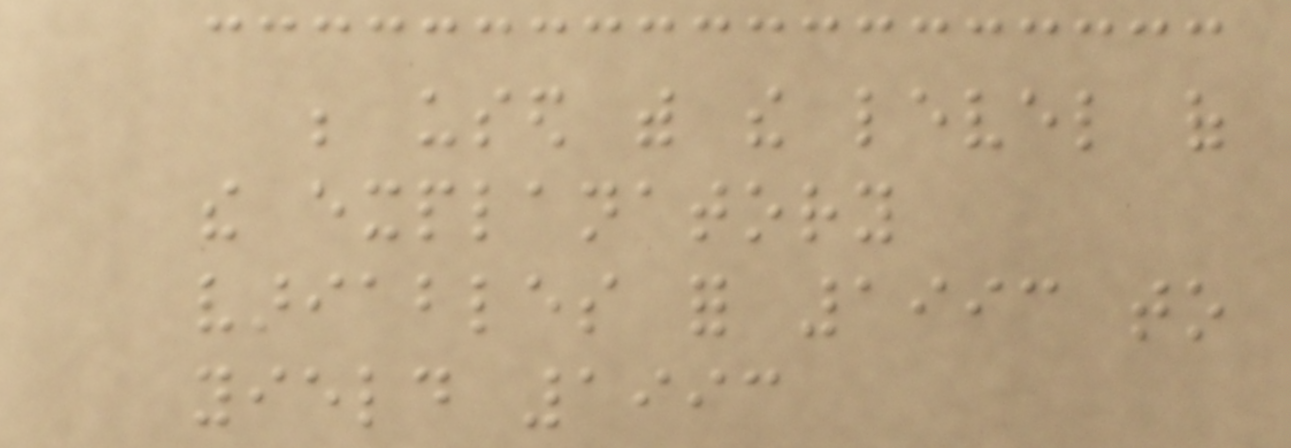be used with the level of
the explanatory
variables for 1993 to
yield 1993
